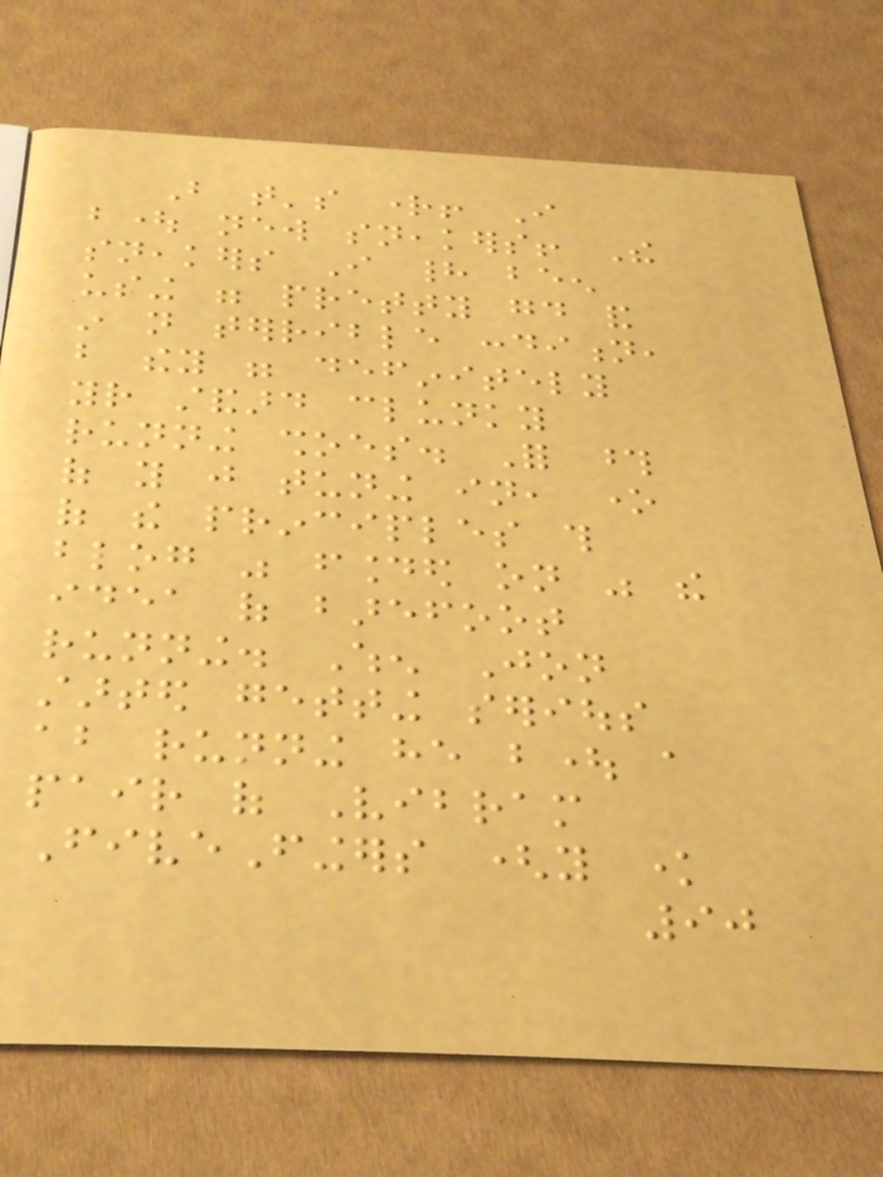But that's right! I
bought new sneakers! The
sneakers I had been
using were pretty good and
in not terrible condition,
but they were definitely
your standard clunky
running shoes. For those
of you just tuning in, one
of the principles this
blog was founded on was the
idea of barefoot
running. When Jon
started getting serious
about running he bought a
pair of Vibram
FiveFingers (you know
90
